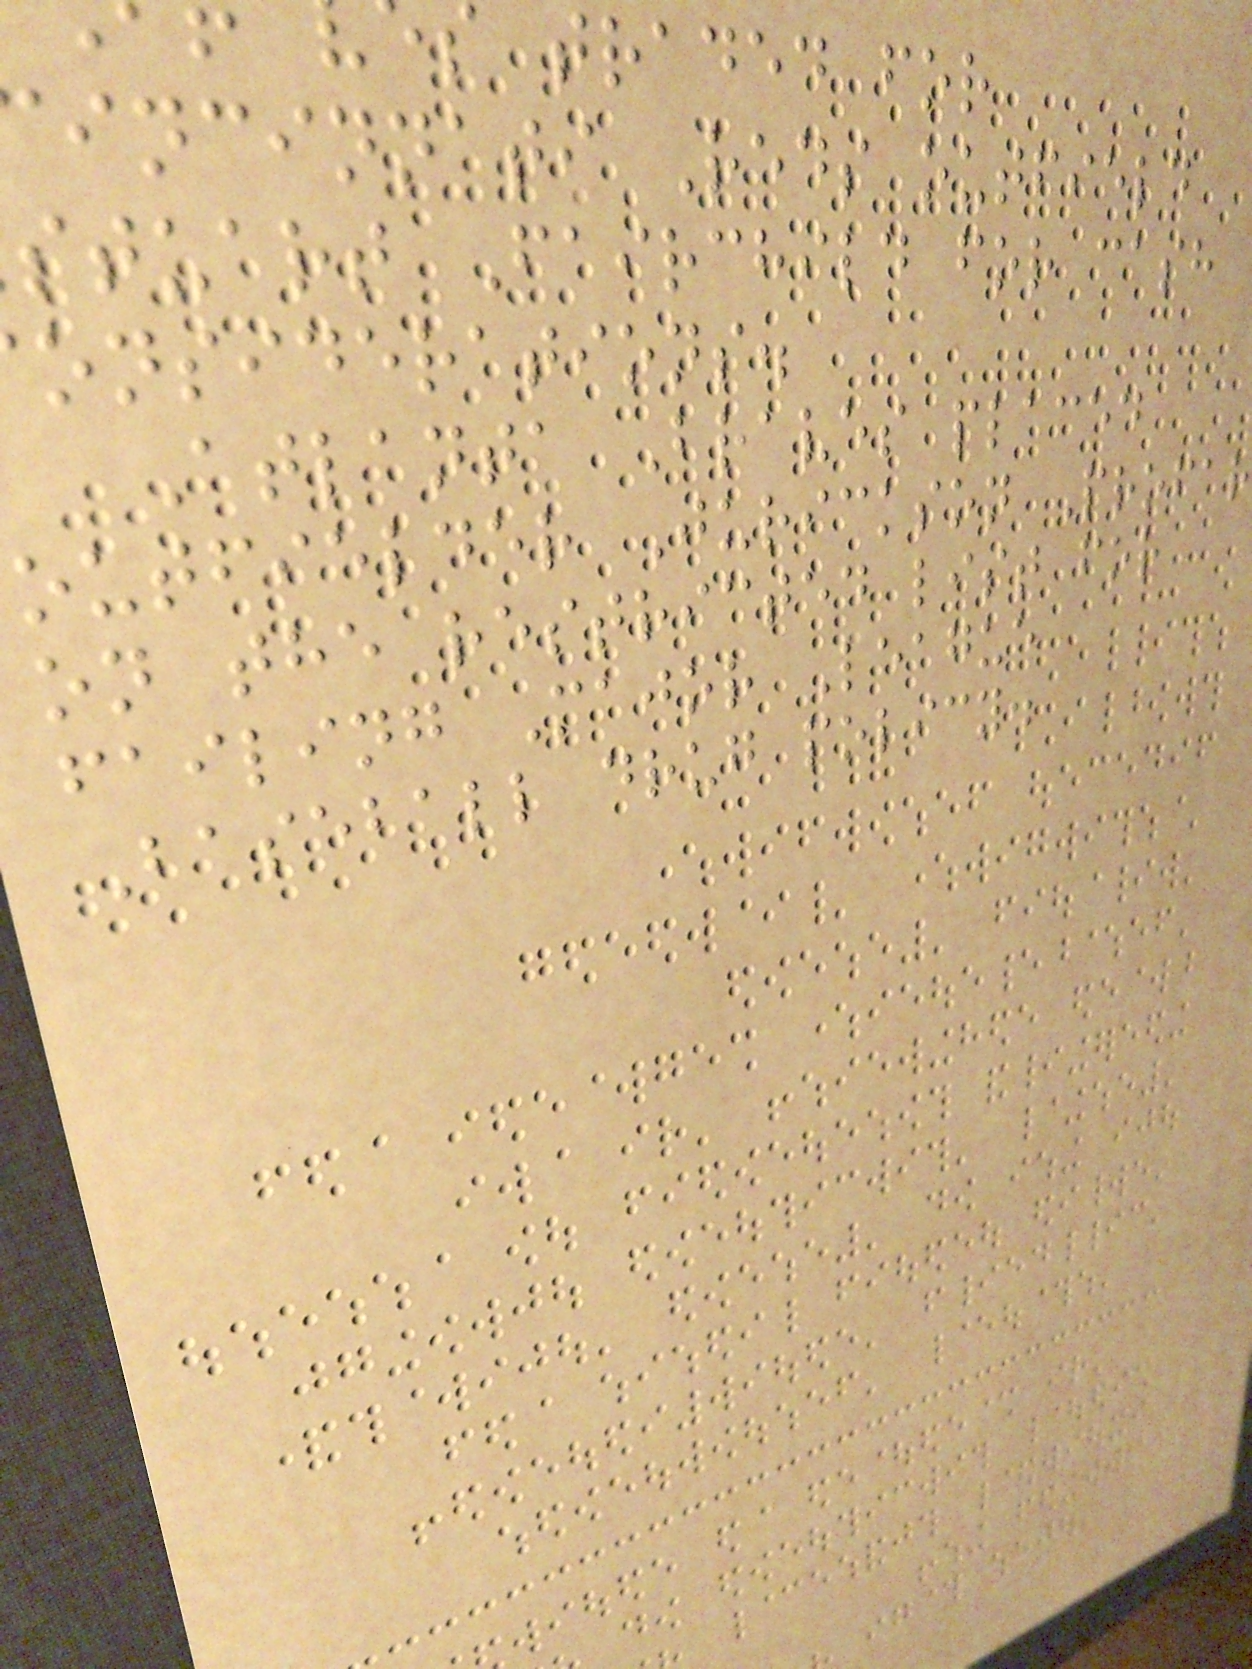traded for
incinnati Reds outfield
stuart Fairchild for cash
onsiderations.
Atlanta Braves placed
outfielder Jurickson Profar
on the restricted list for
failing Major League
Baseball drug policy.
